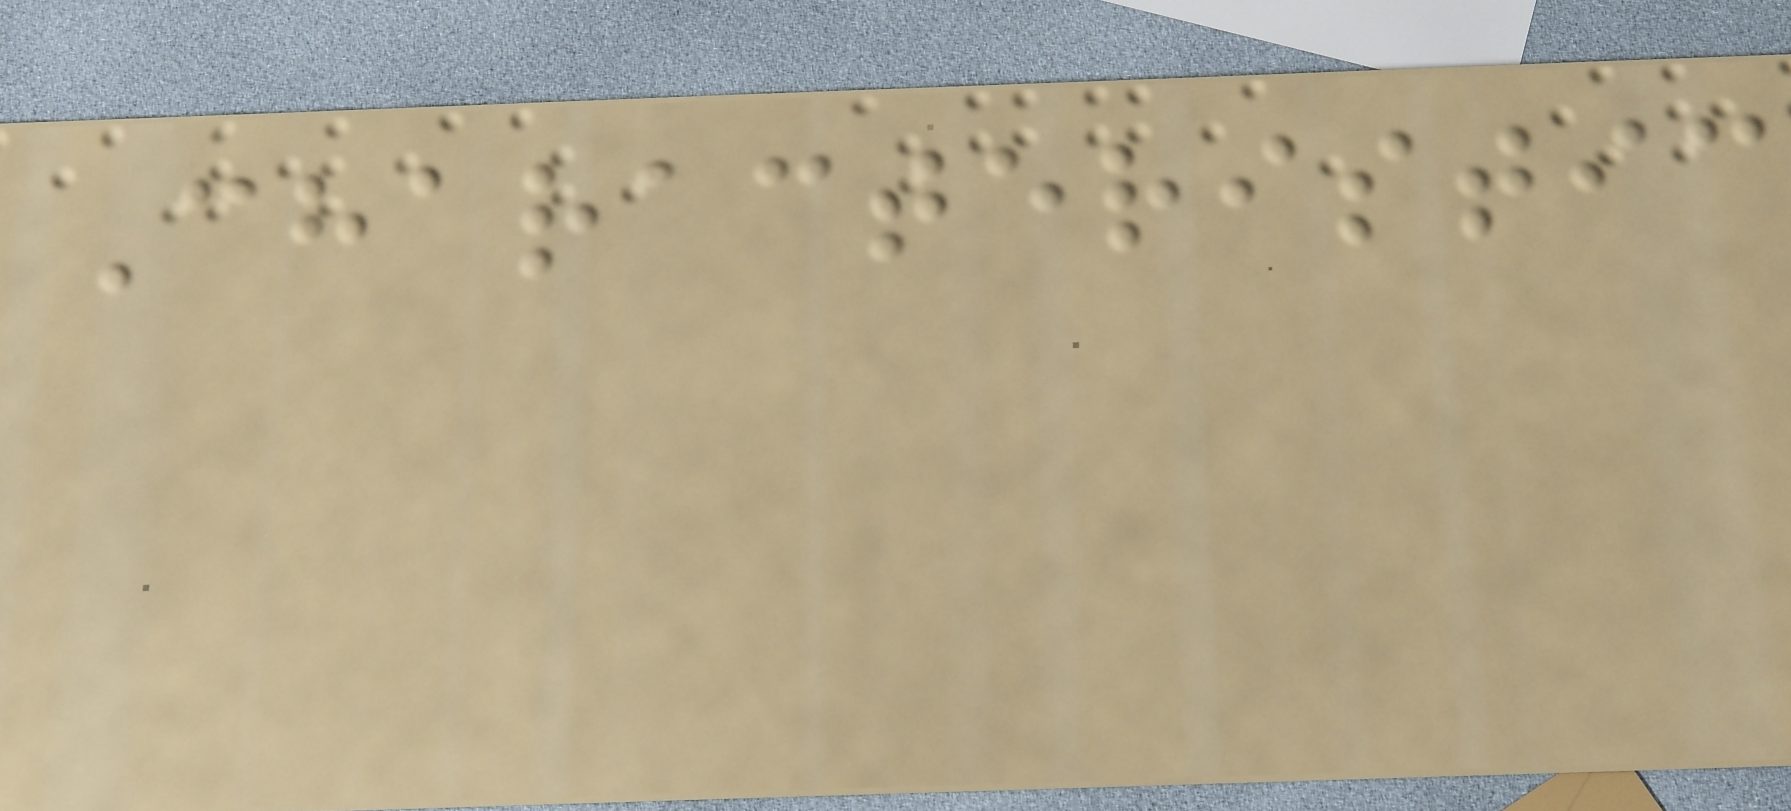Characteristic
